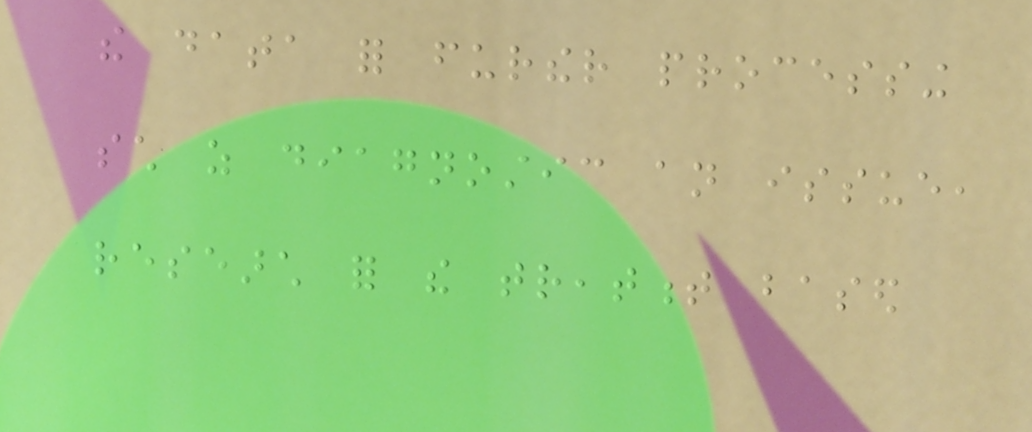the data for further processing
such as diagnostic an issue,
research for the treatment based
